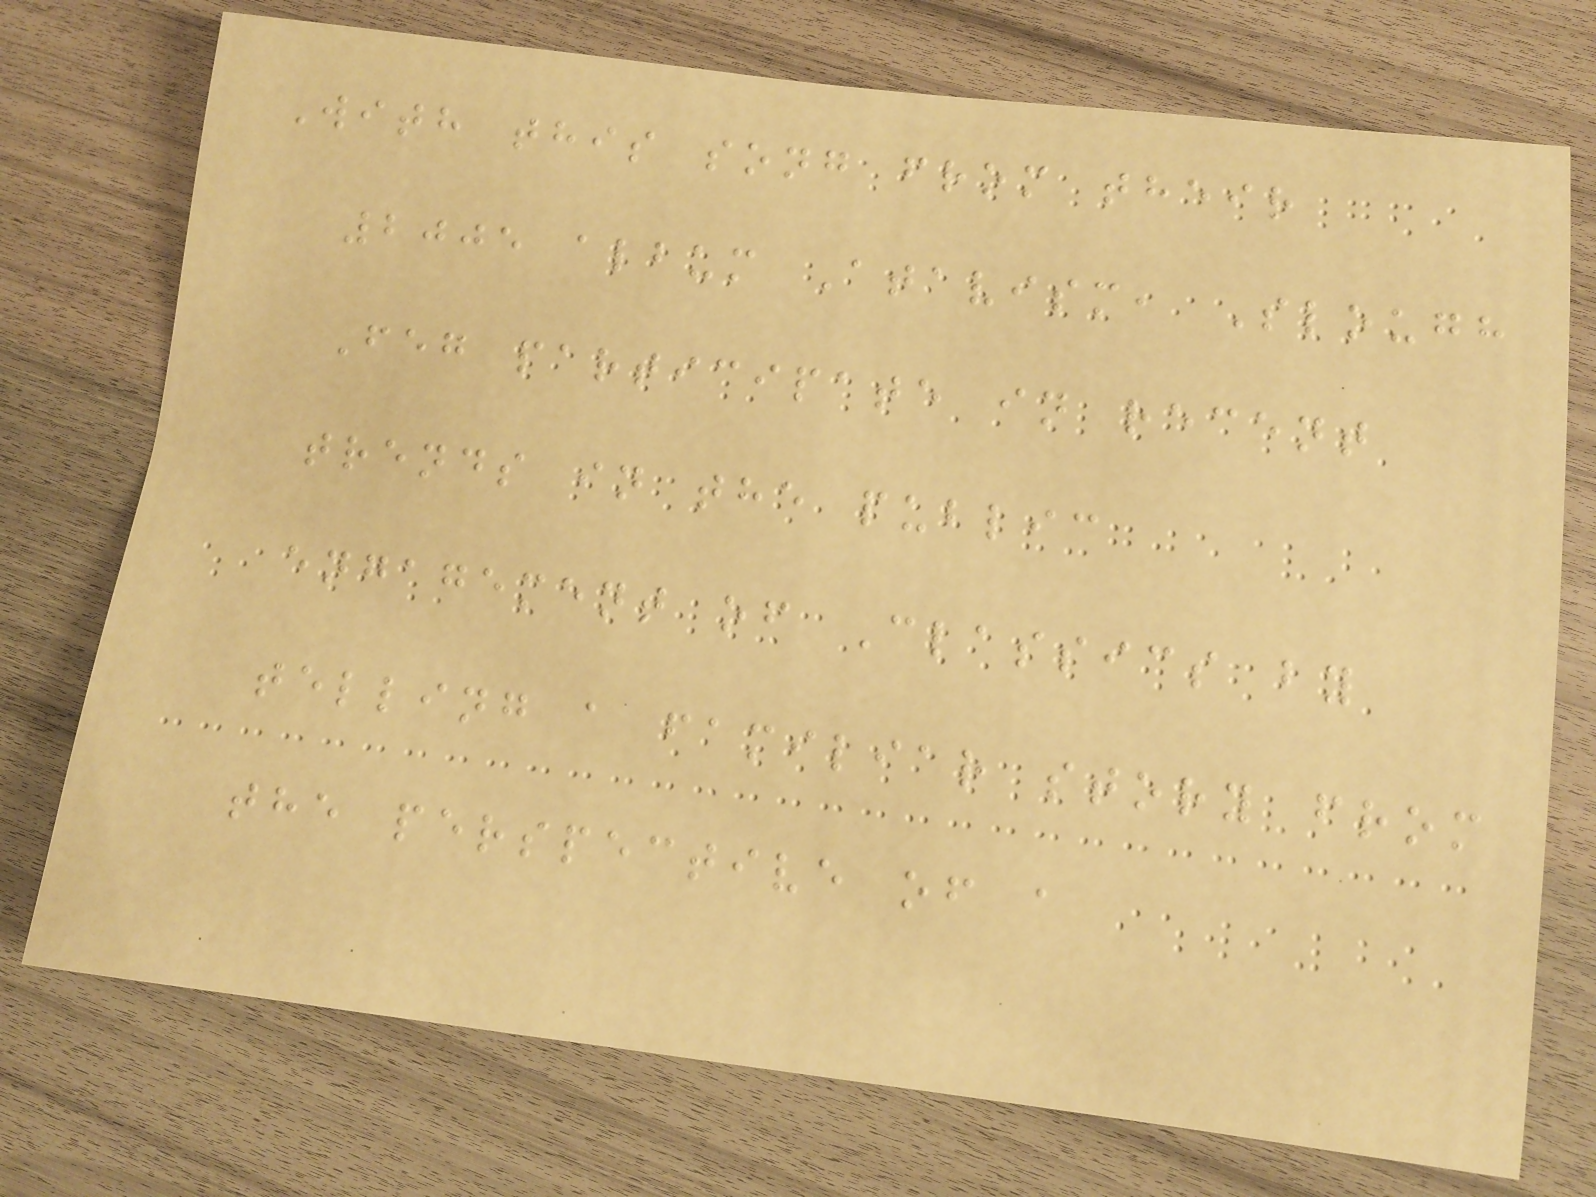With this song from their
2005 album Atavism, Slough
Feg participate in recent
trends in the public
engagement of Classics by
telling a familiar story from
the perspective of a
